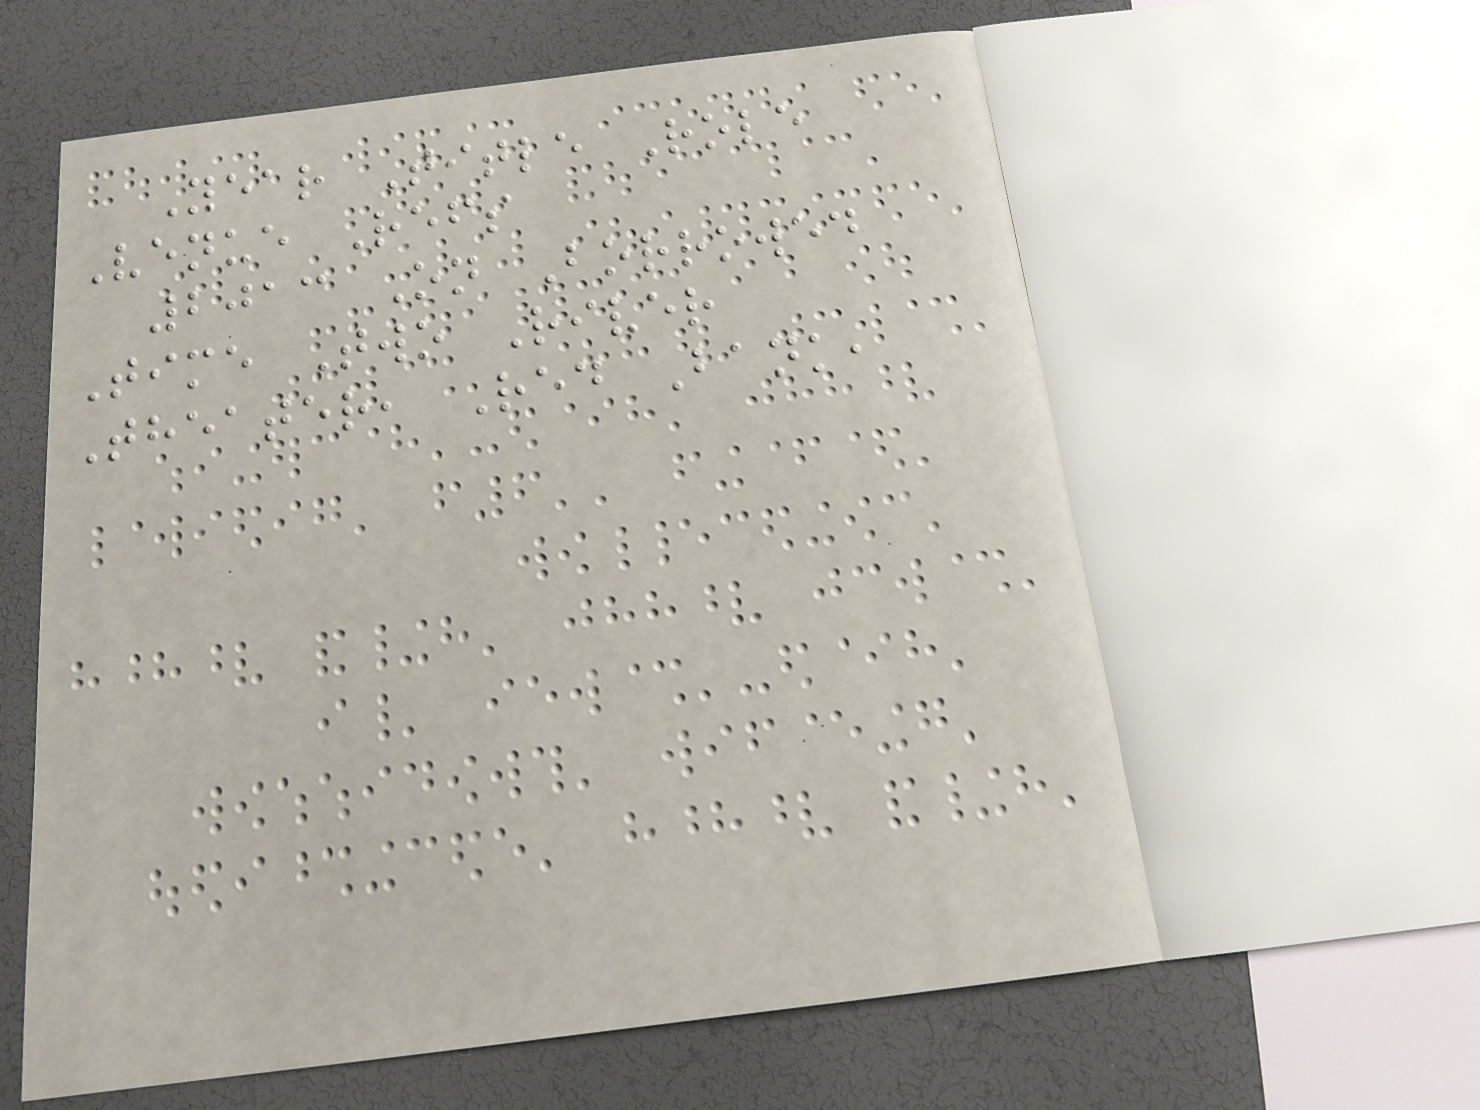Year Title Role
Venue Refs
2013 On Borrowed
Time Two River
Theater, Red Bank,
